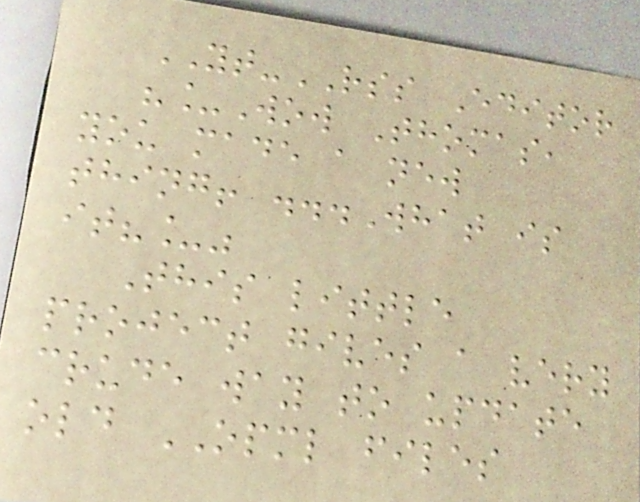YT-RSS Editor
"_Wow Thomas,
you made a new
thing! ...What is
it?_"
This little
project gives a very
crude way to update
old OPML files
